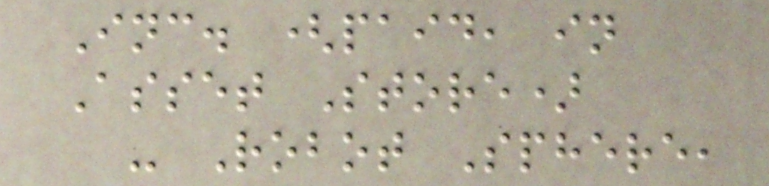Inc. (paid, in
Asset Store)
- Robot Sphere,
